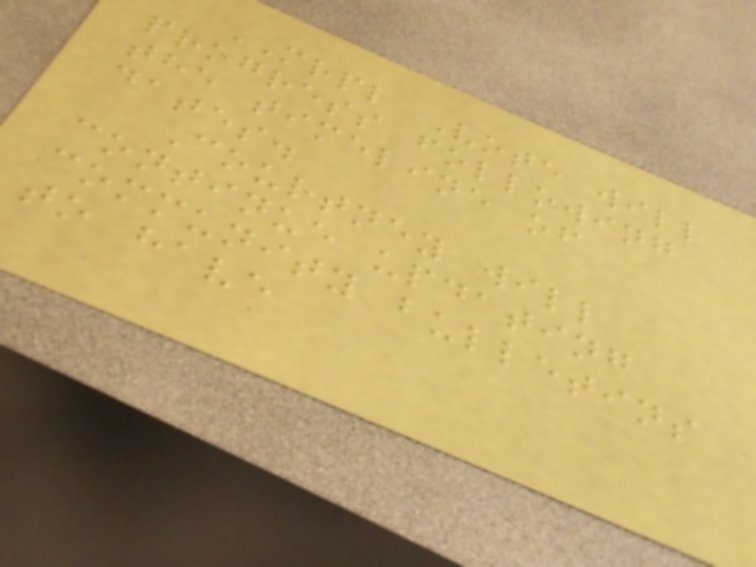MRPL Vote will
progress following
the timeline of
dates.
Courtney will
continue updating
community bulletins
to have
